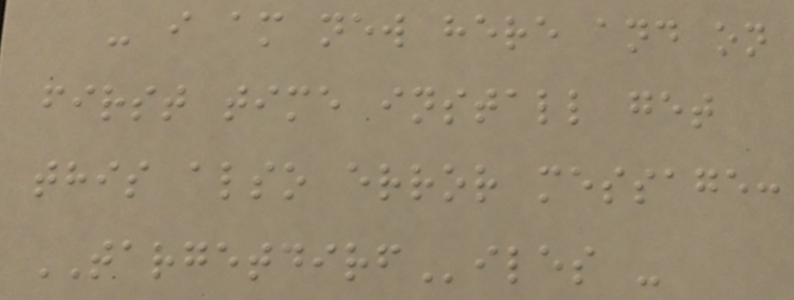- i am new here and on
first time install get
this also error message:
TARGETDIRFiles -
